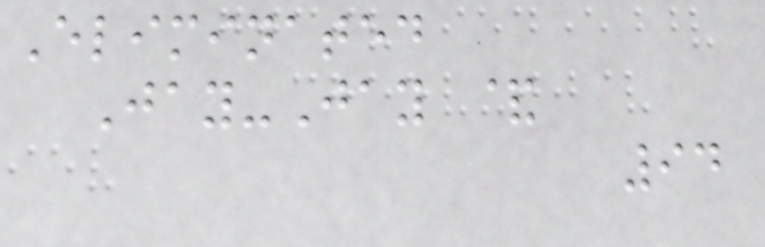Eliminated
Jay-Jay &
94
